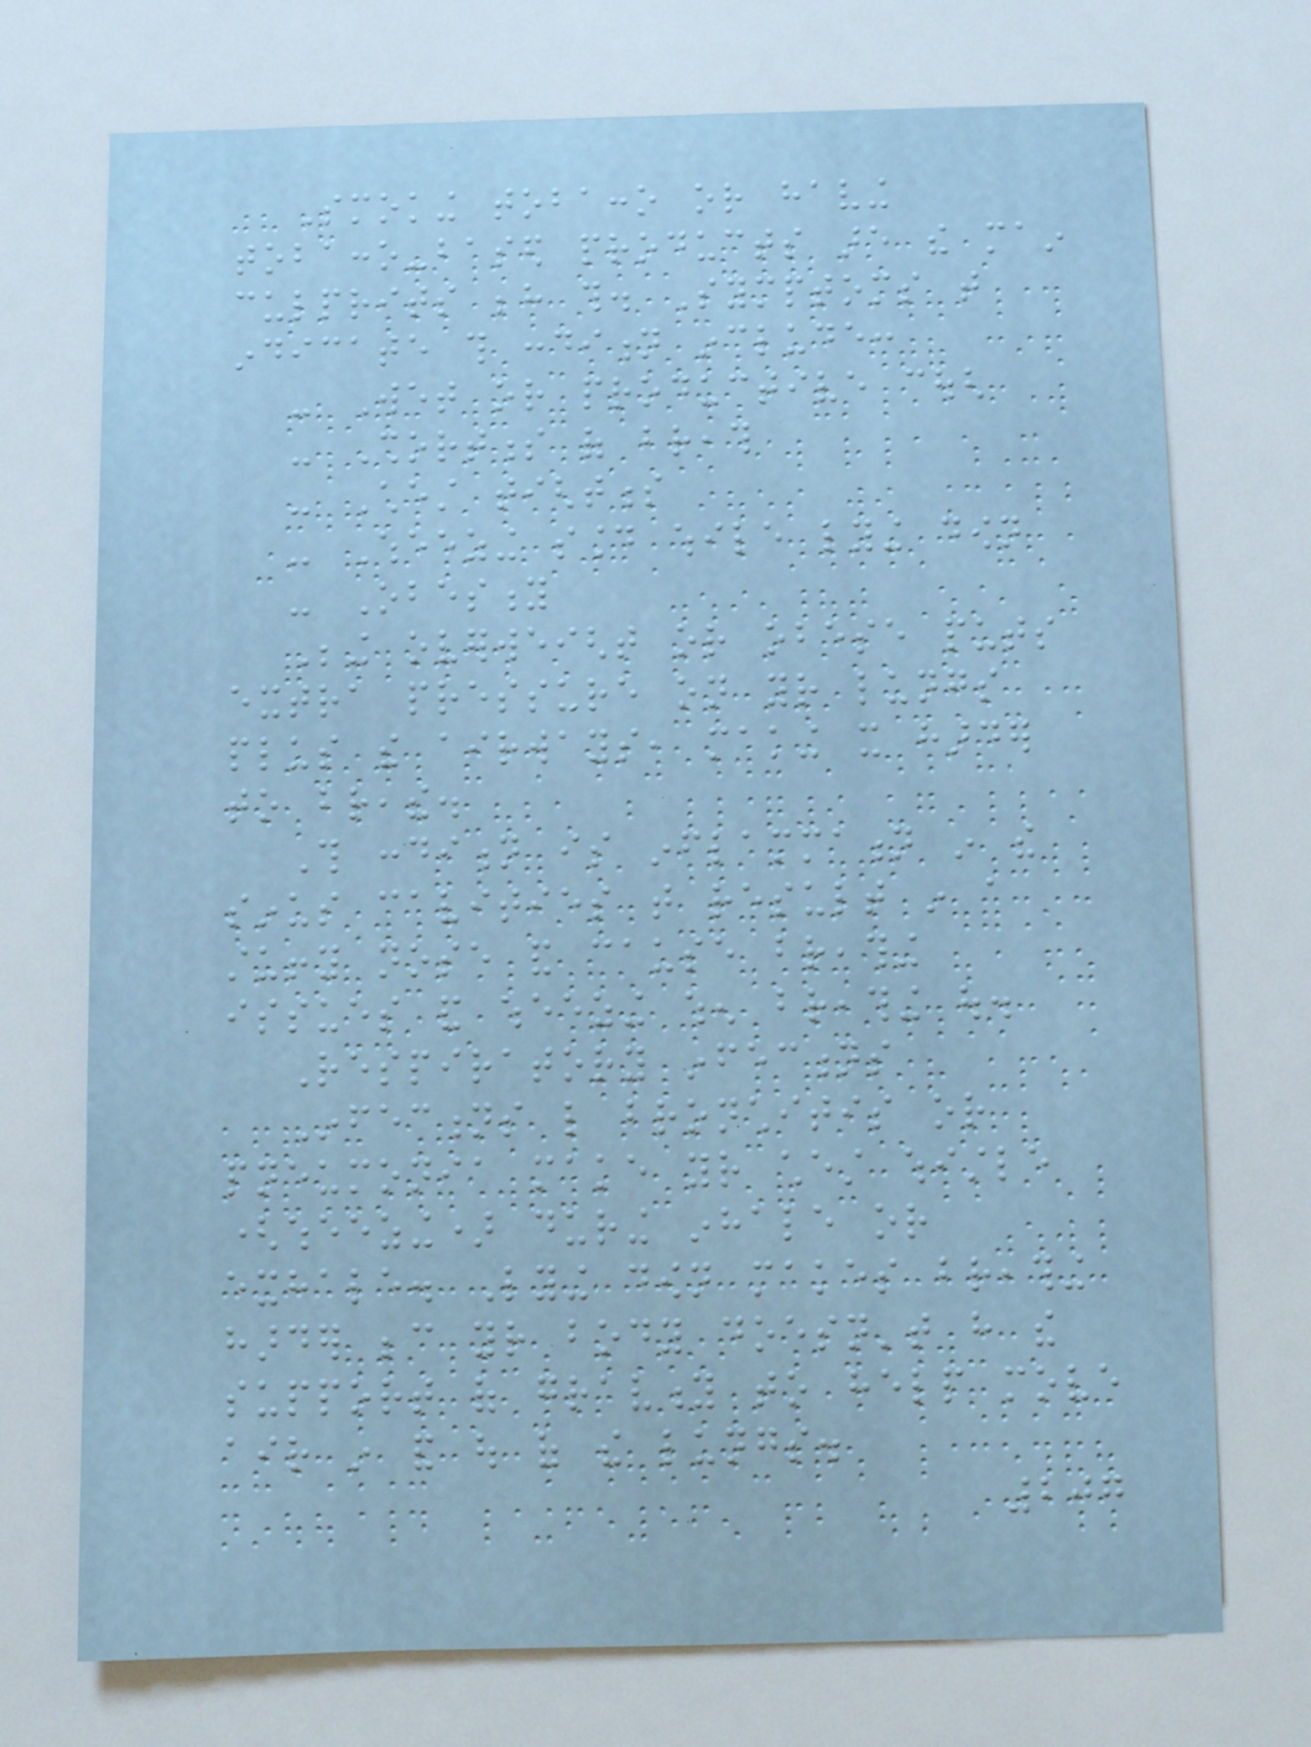Smoking tobacco or having
tobacco-based products are the main
culprits behind this. Symptoms that
indicate this condition include:
- Wet or productive cough
- Shortness of breath
- Chest tightness
- Wheezing sound while lying down
- Obesity
Being overweight or obese puts
extra pressure on your lungs
plus the airways, making it harder
to breathe.
This condition is inflammation in the
sinus cavities that result in a
stuffy nose and cause breathing
issues and wheezing when breathing out.
Respiratory infections
Infections like bronchitis or
pneumonia make your chest whistle
(wheezing) during inhale or
exhale. Lying down makes breathing
harder because your body doesn't have the
support of gravity to help move
air in and out of the lungs.
207
